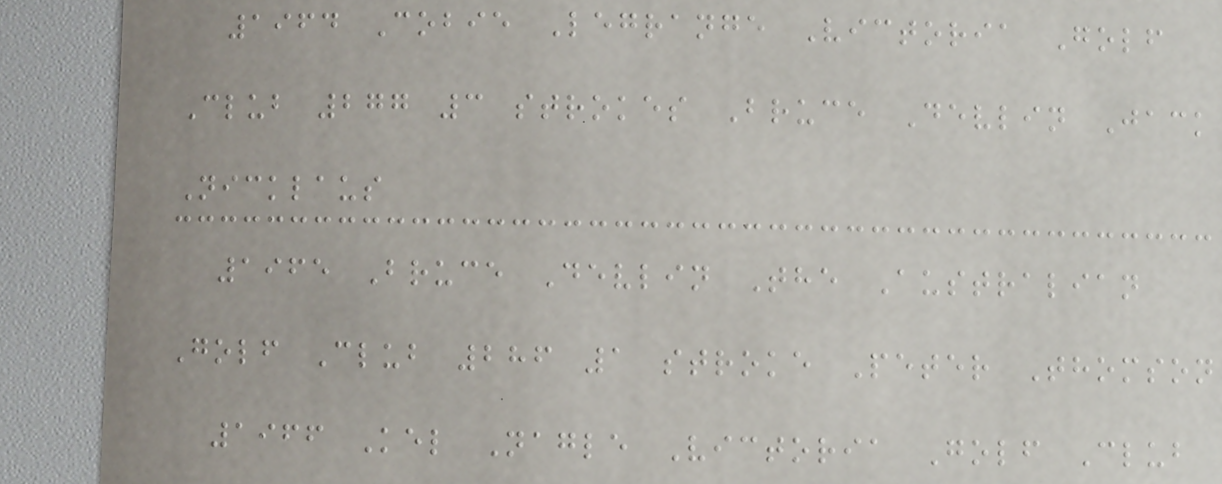1964 Cobie Legrange Victoria Golf
Club 277 3 strokes Bruce Devlin Jack
Nicklaus
1965 Bruce Devlin The Australian
Golf Club 286 1 stroke Peter Thomson
1966 Kel Nagle Victoria Golf Club
